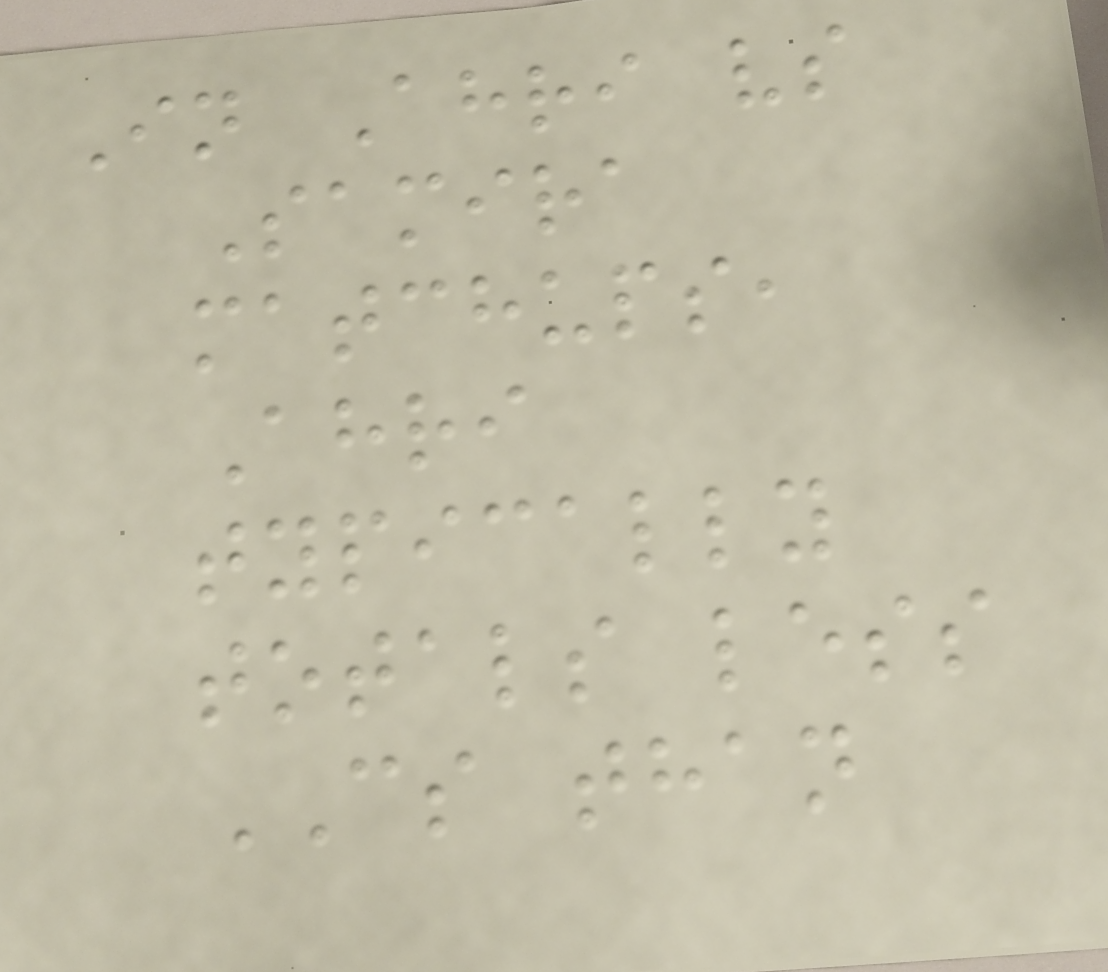In Ahri vs
Samira
matchups,
Ahri
typically
totals less
CS than
